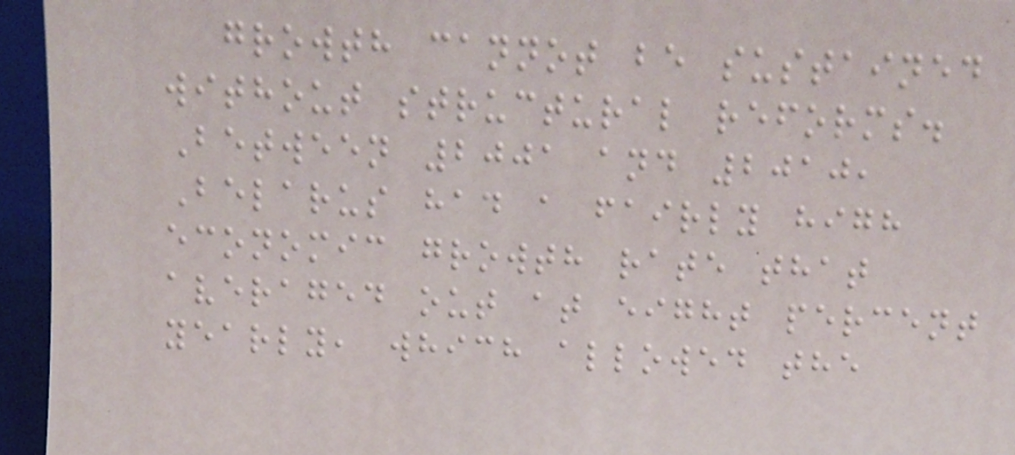growth cannot be sustained
without structural reforms.
Between 2001 and 2010,
Belarus had a fairly high
economic growth rate that
averaged out at eight percent
yearly, which allowed the
